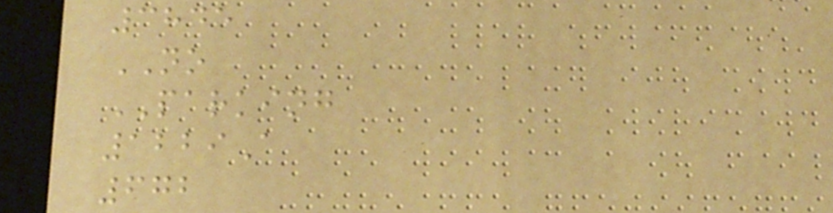3845
NO
PARKING
1229A
672
